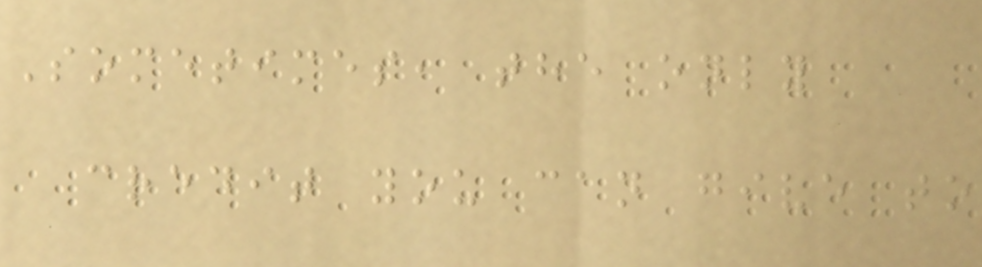Sometimes, the only
credit you can give to
